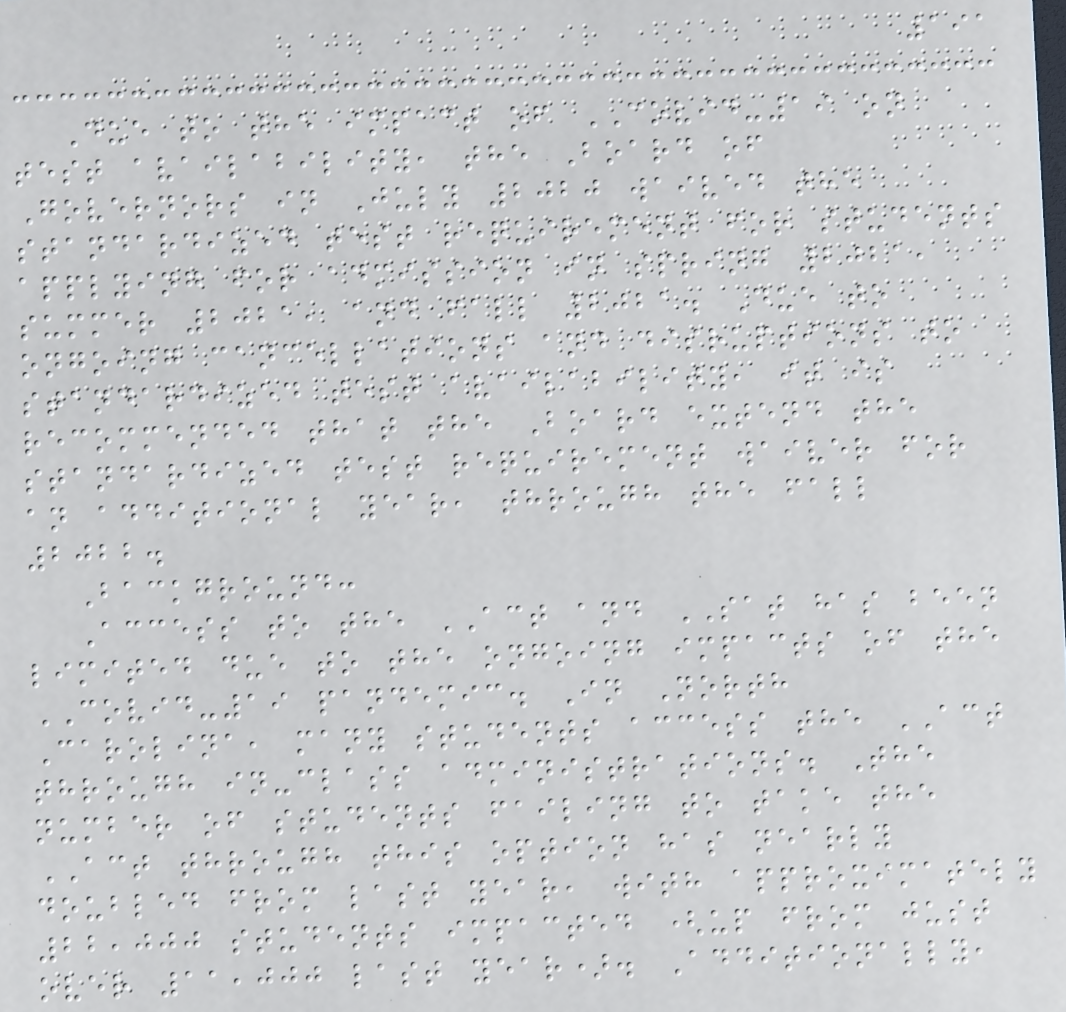191
Due to the impact of COVID-19 on
test availability, the Board of
Governors in July 2020 waived the
standardized test requirement for students
applying for admission in spring 2021,
summer 2021, and fall 2021. Due to
ongoing cancellations and disruptions to
standardized test availability, it is
recommended that the Board extend the
standardized test requirement waiver for
an additional year, through the fall
2022.
Background:
Access to the ACT and SAT has been
limited due to the ongoing impacts of the
COVID-19 pandemic. In North
Carolina, many students access the ACT
through in-class administrations. The
number of students failing to take the
ACT through this option has nearly
doubled from last year, with approximately
22,000 students impacted (up from just
over 11,000 last year). Additionally,
